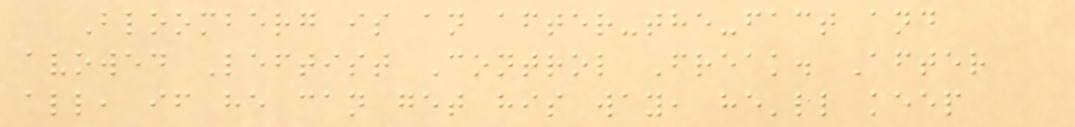Bloomberg is an after-the-fact and
avowed Leftist Control Freak. After
all, if he can get his way, he'll keep
